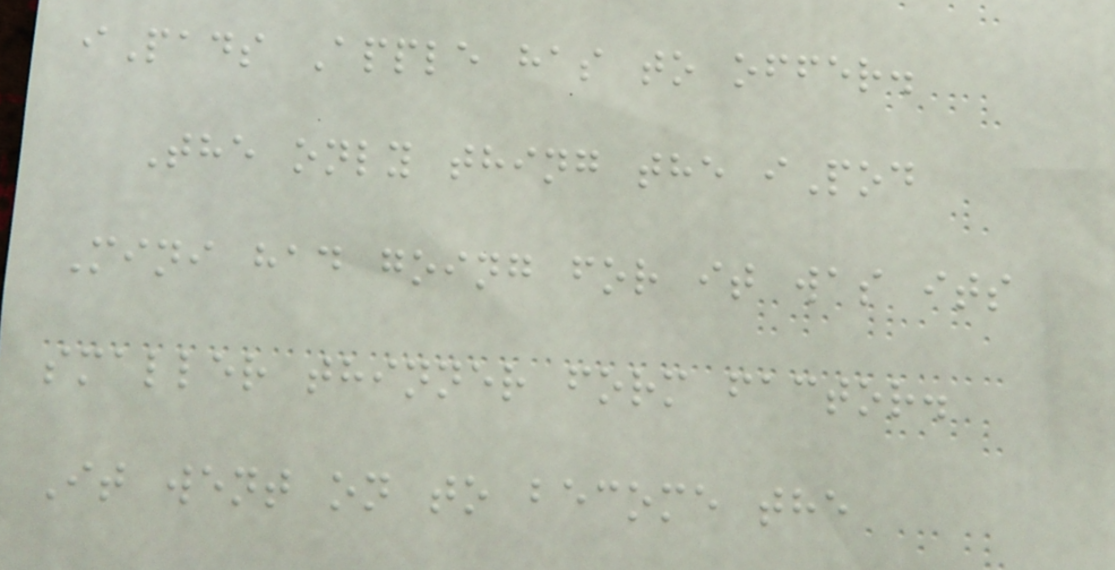iPads Apple has to offer.
The only thing the iPod
Mini had going for it was its
smaller thinner form factor.
It went on to become the
